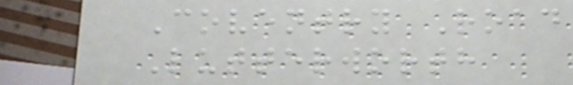Coventry Road
Lutterworth
